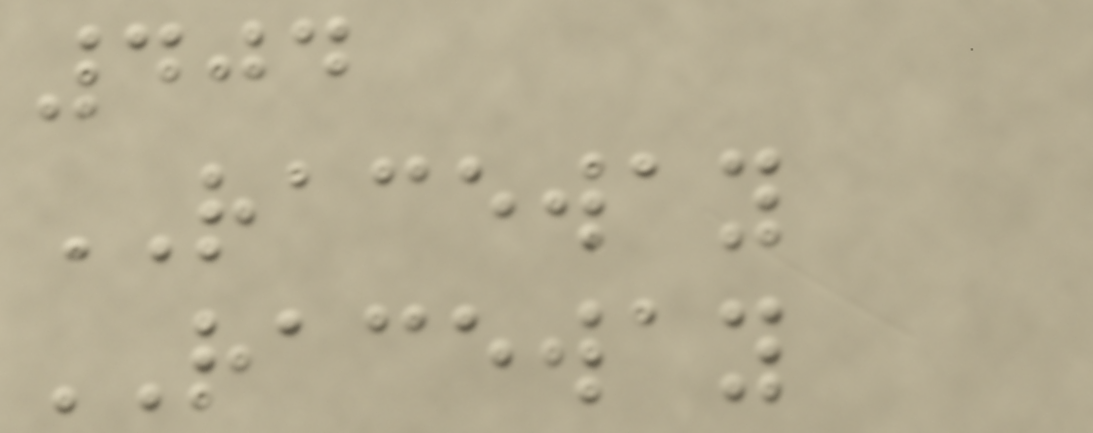404
RACEWAY
RACEWAY
